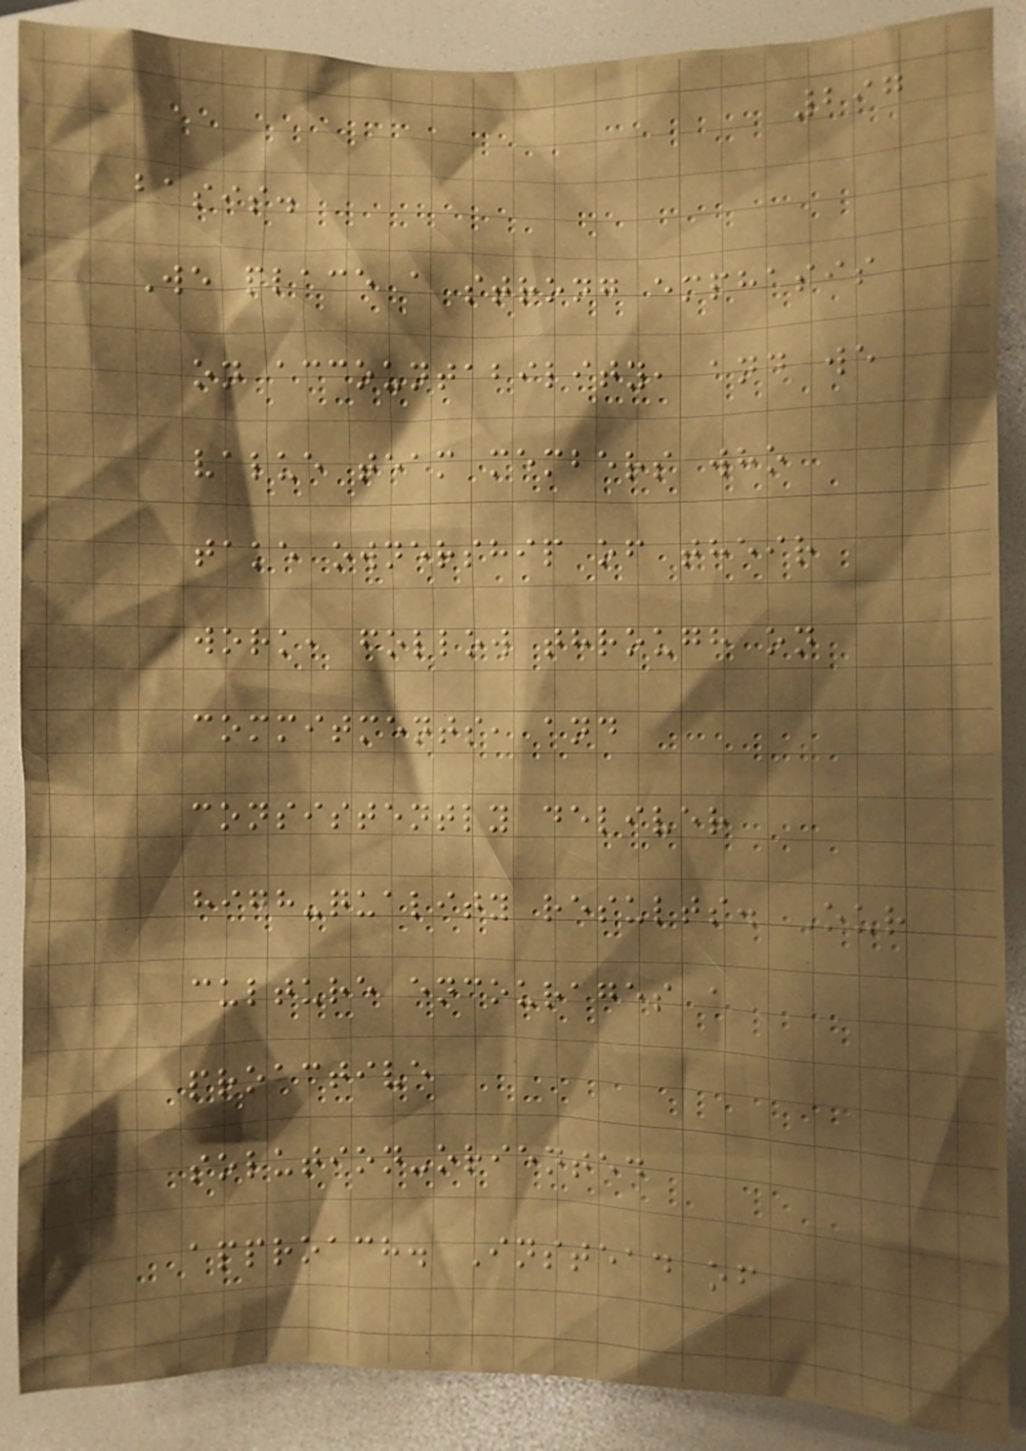297
basis.
We place a strong emphasis
on accountability, and we
value team members who
take ownership of their
work, follow through on
commitments, and
consistently deliver
high-quality results. Our
culture encourages a
proactive
solution-oriented
approach. Instead of
